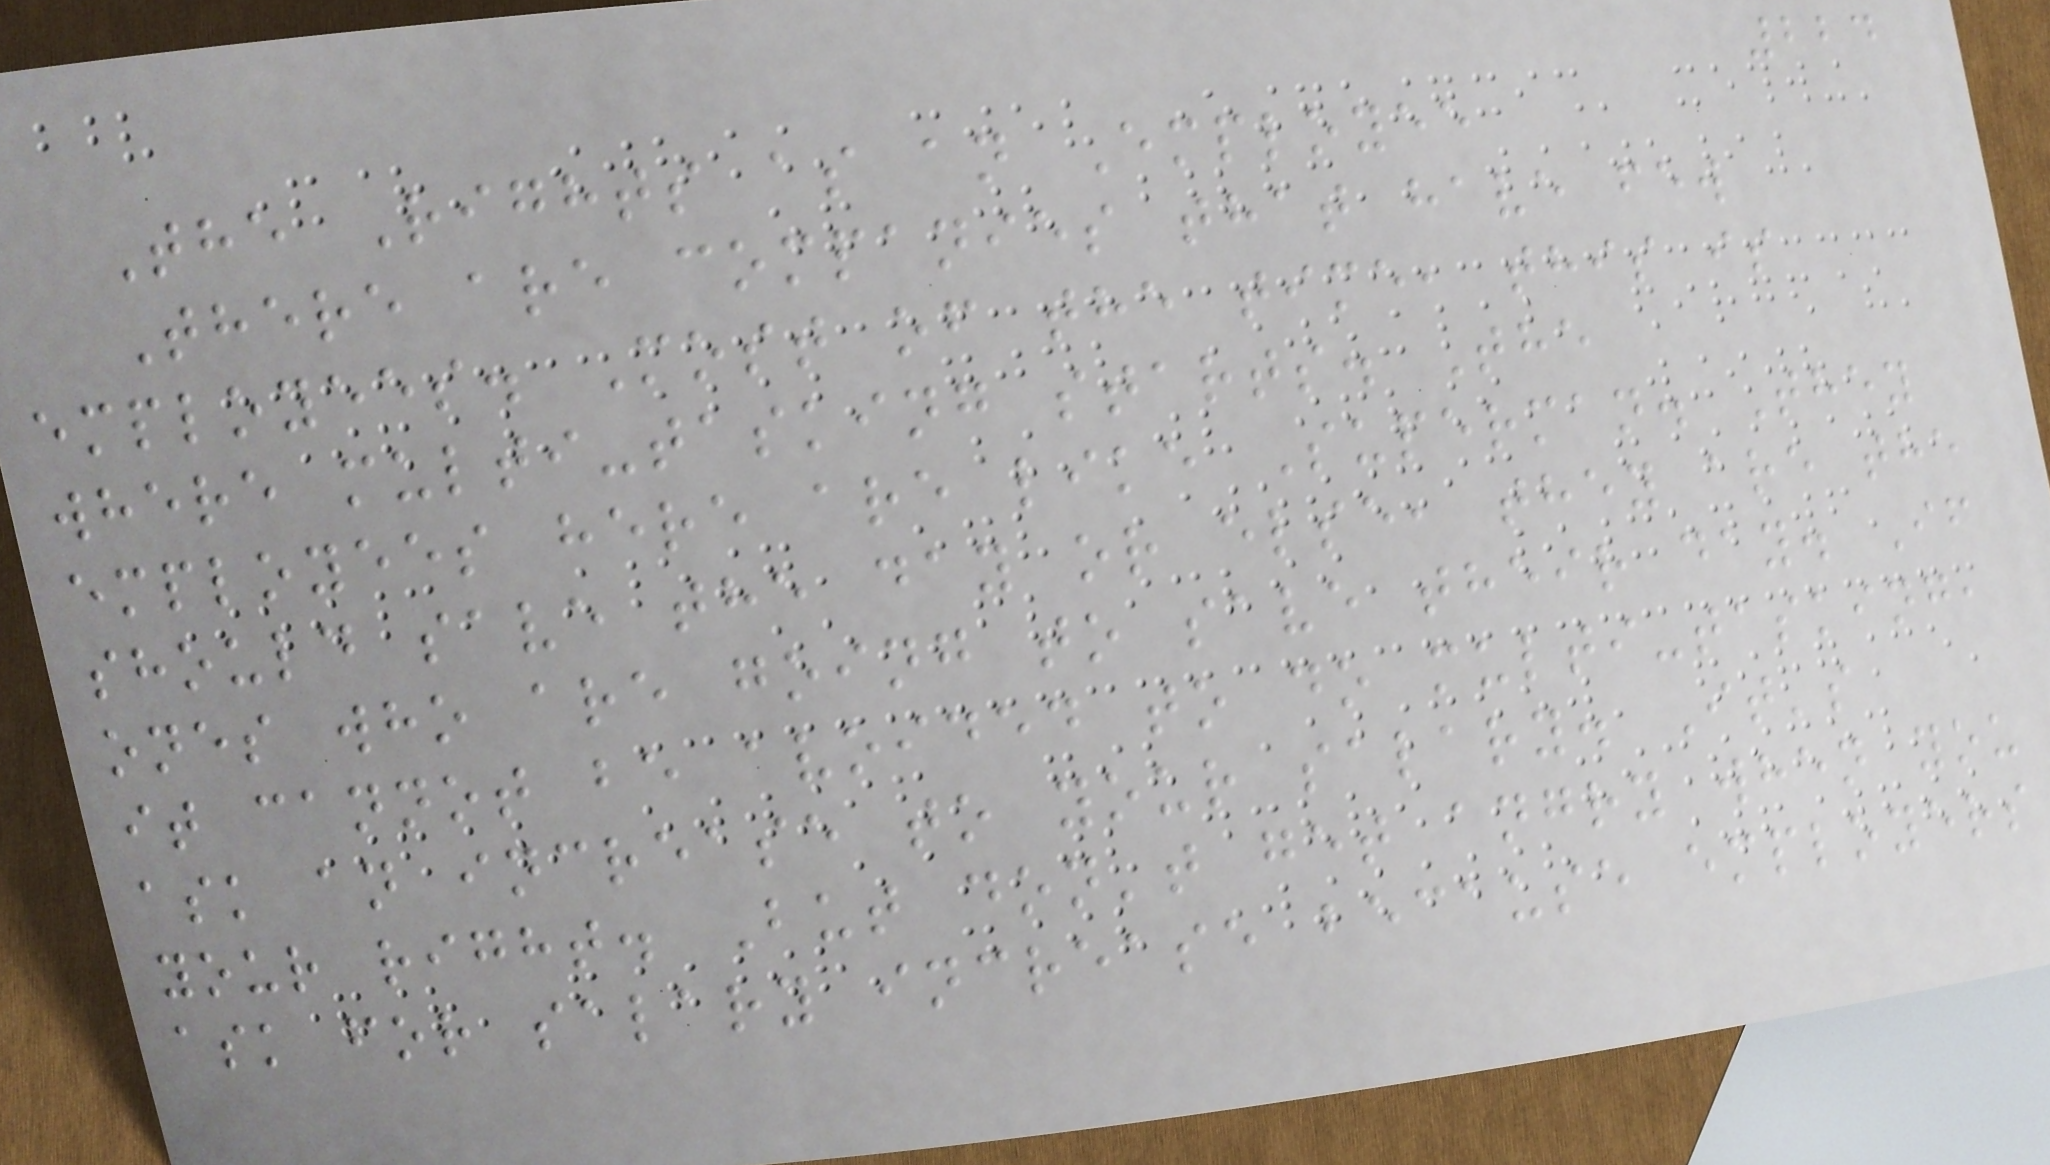224
The Rights as an Employee
There are companies that have few
employees. Most of the time, this is
where multi-tasking starts. The
employees here are like Superman. They
should save the day or else, they are the
ones who are going to save their day. If
it cannot be avoided to do multi-tasking,
ask an increase to your salary. It's
your right. But don't get angry when you
ask for salary increase because employers
